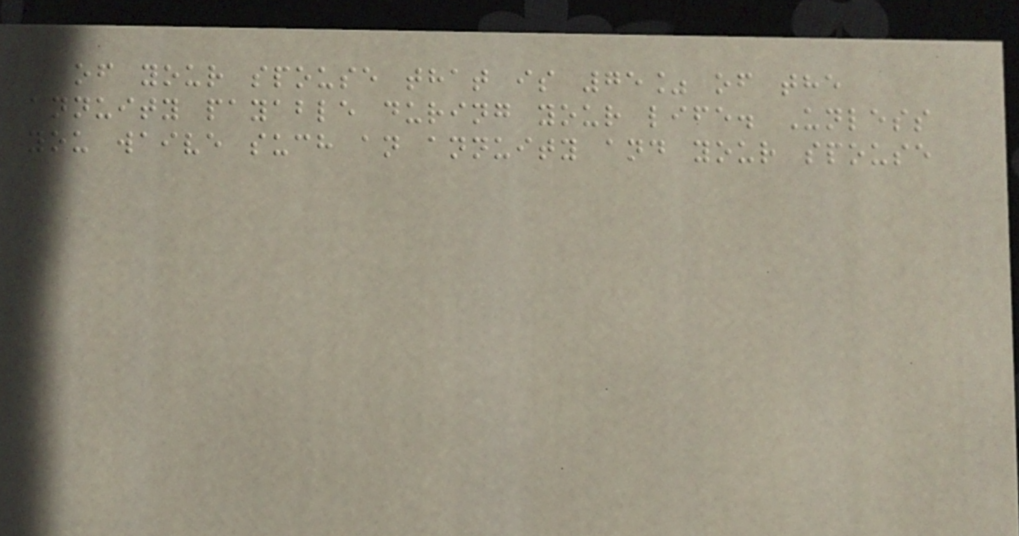of your spouse that is 75% of the
annuity payable during your life. Unless
you waive such an annuity and your spouse
